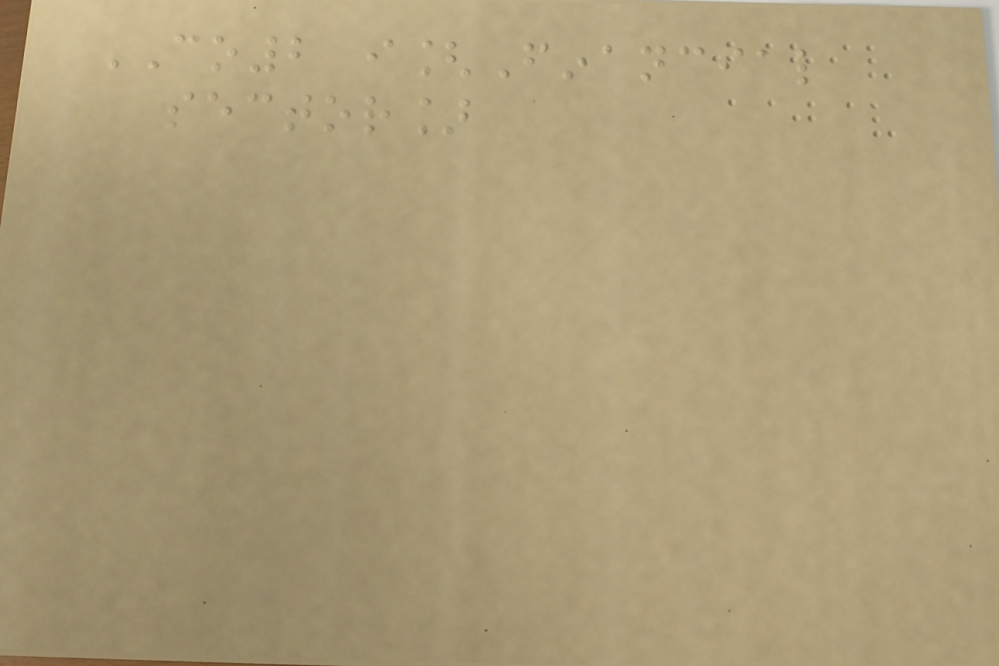CO2 i[Financial
sector]
